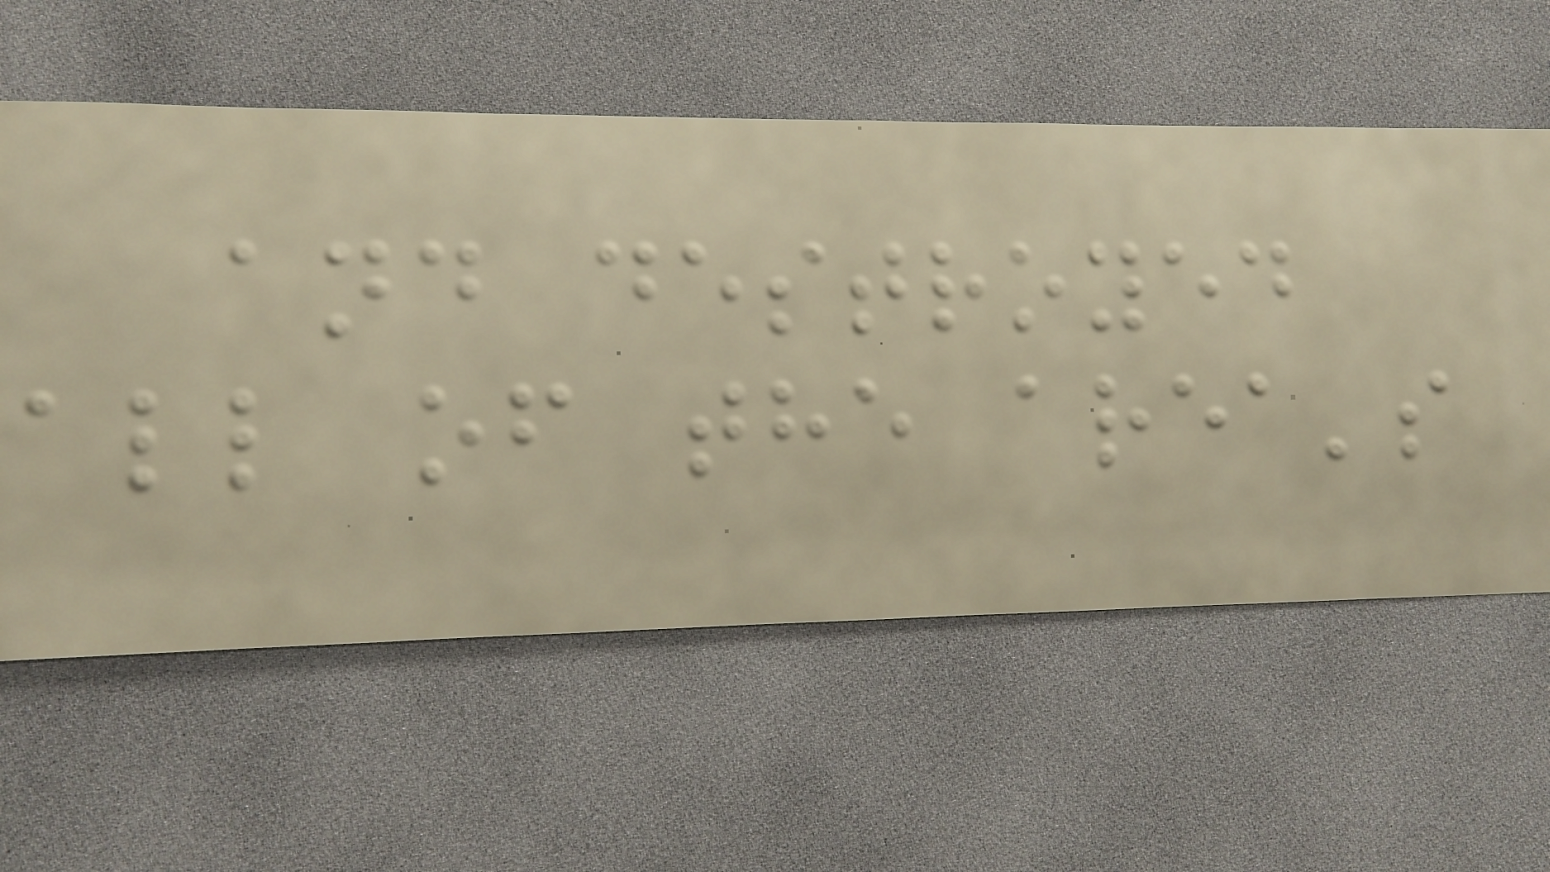and destroyed
all of the area's
